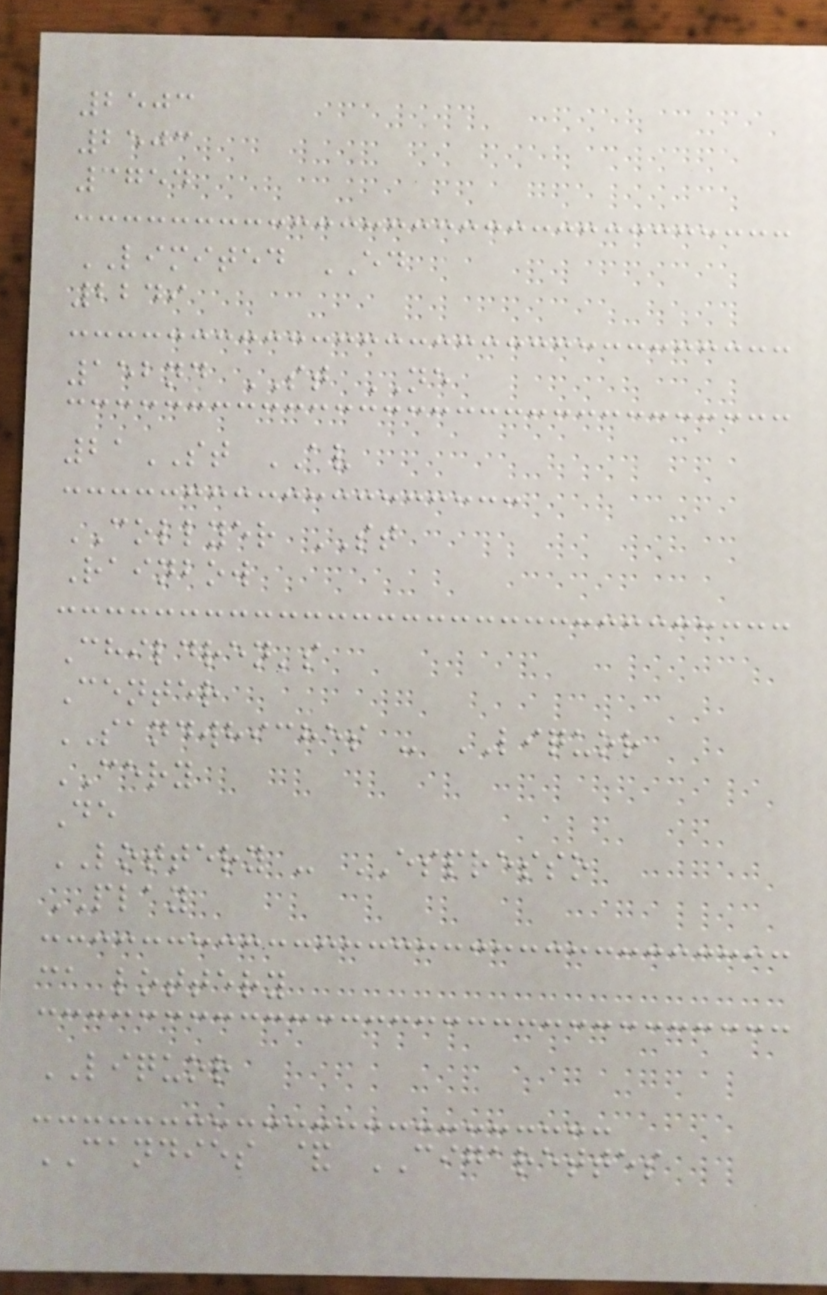2503
2503
3754
LIMITED ED
2249
152nd ST NE
21ST AV
COLLYER ST
Rainbow
Children's
Center
SANDWHICHES - LIQUOR
CERY
De
LOTTERY - ESPRESSO
PLAY
ca lottery
LIQUOR
CANDIES & CIGARETTES
